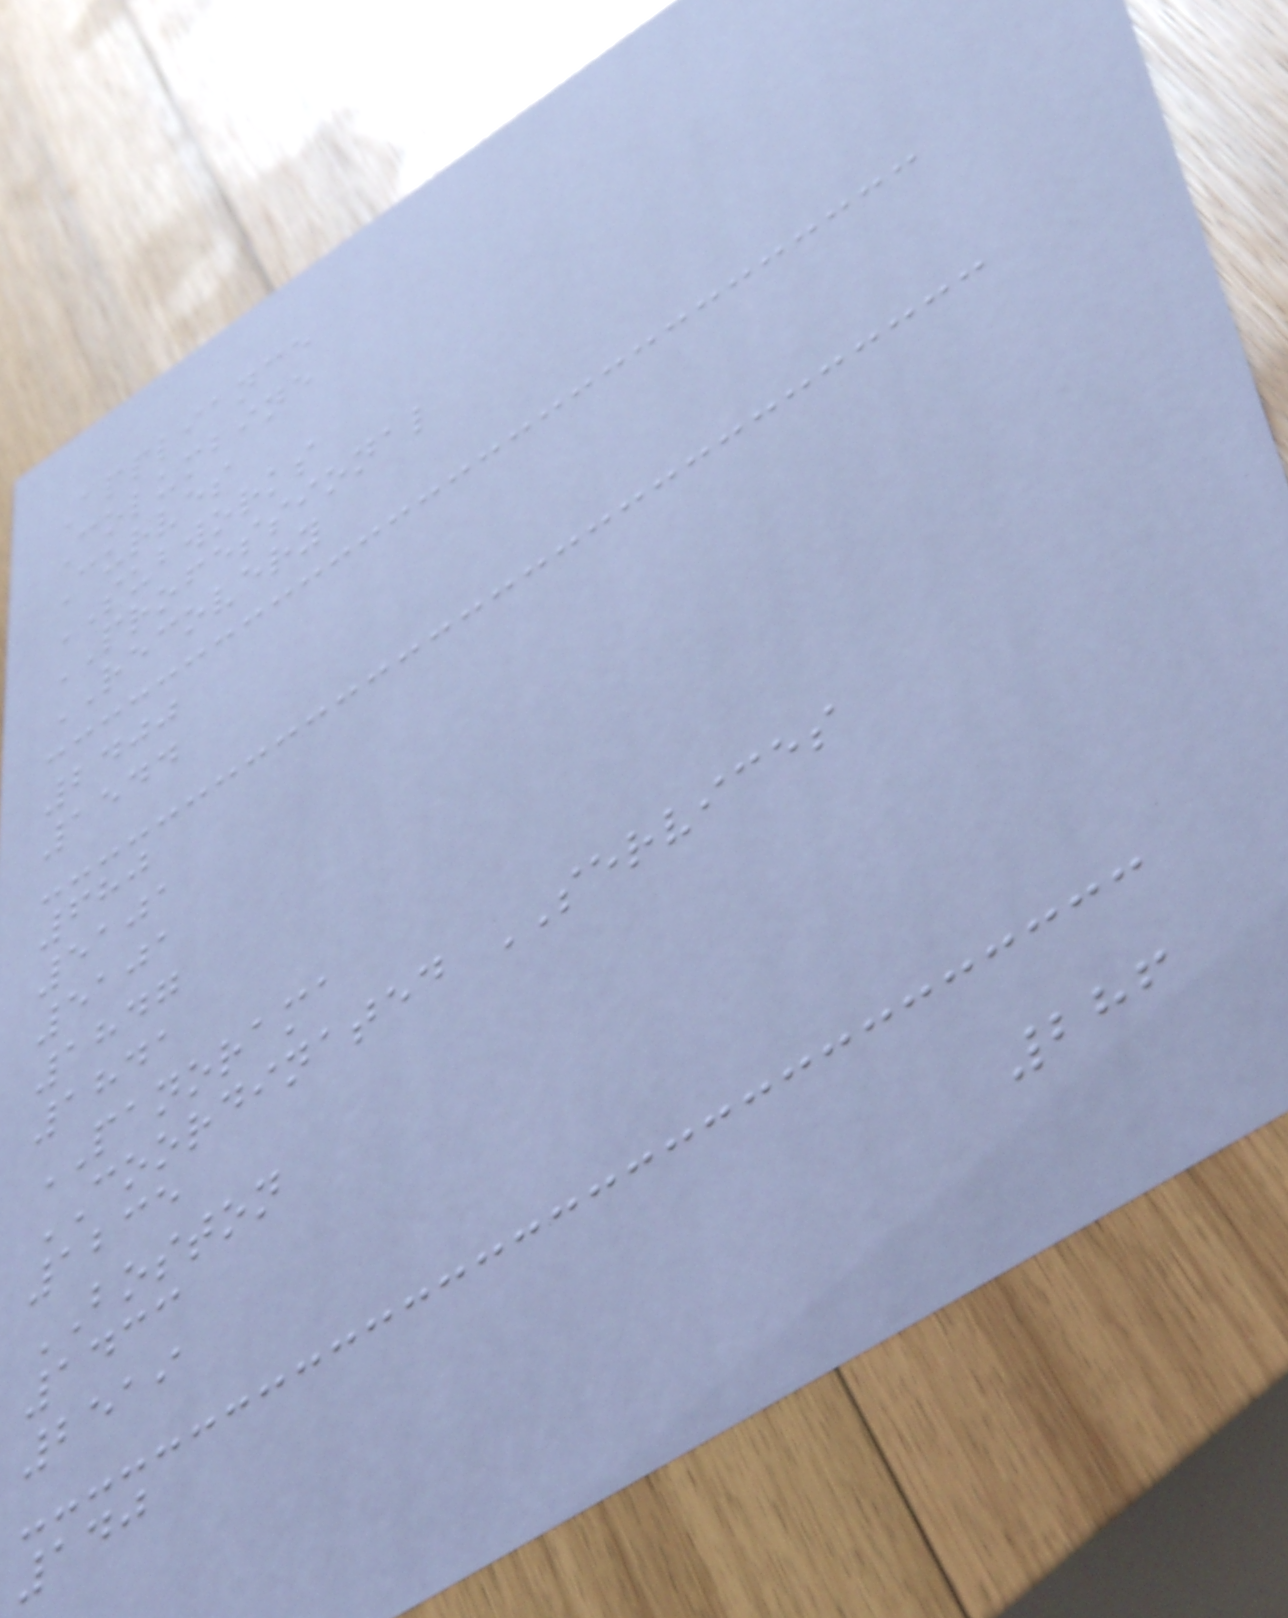Appliance
Columbine
Curves
SUBWORKS
PROFESSIONAL
RECOVERY
2400
1544
680
5101
5101
1847
1841
PANORAMA
COORDINATED SERVICES
1235
BOSTON
1433
2519
140
286
